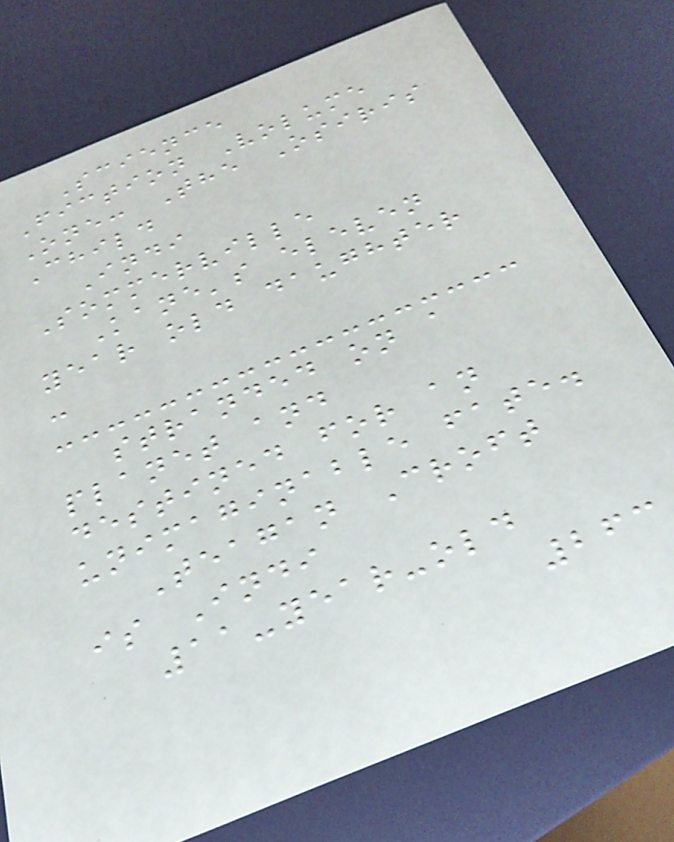Science
Fiction Volume
One: The Osiris
Child
Indi
Sommerville
Kane's eleven
year old daughter
-
stranded on a
planet and
destined for an
unimaginable fate.
Teagan Croft
is Indi
11-year-old
263
